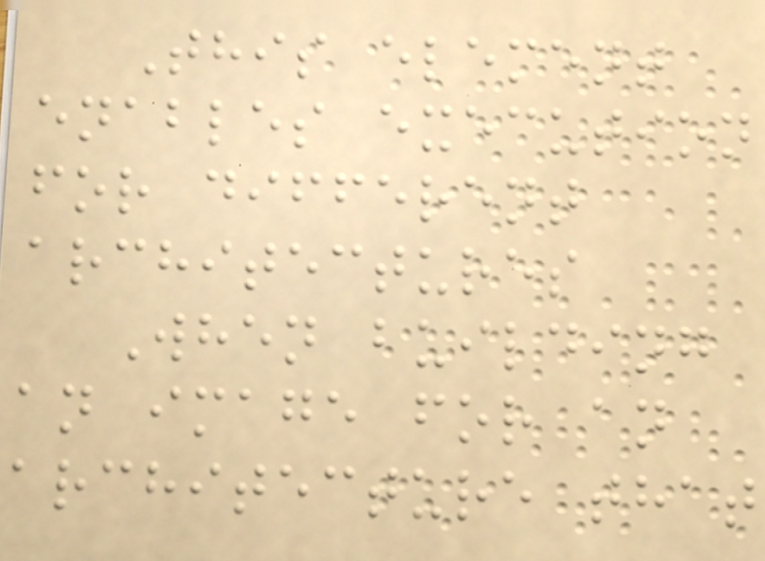This element
enables execution
for different
architectures
When building
an image for an
architecture that
